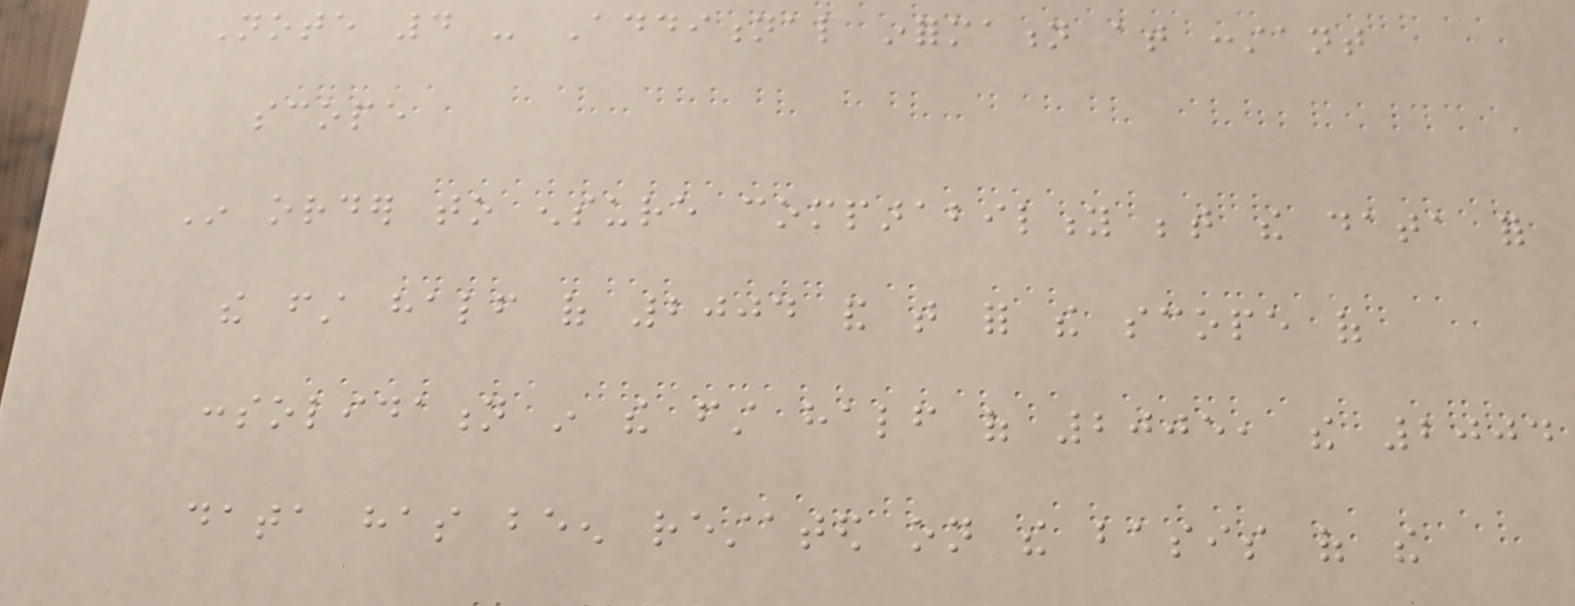Note 4 - Additional information at constant
scope
In order to ensure comparability between the data for
the first half of 2004 and that for the scope of
consolidation in the first half of 2005, the 2004
data has been restated on the basis of the
